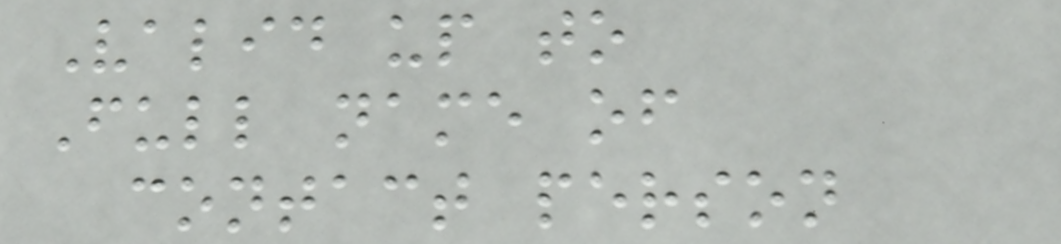Valid up to
Full name of
contact person
